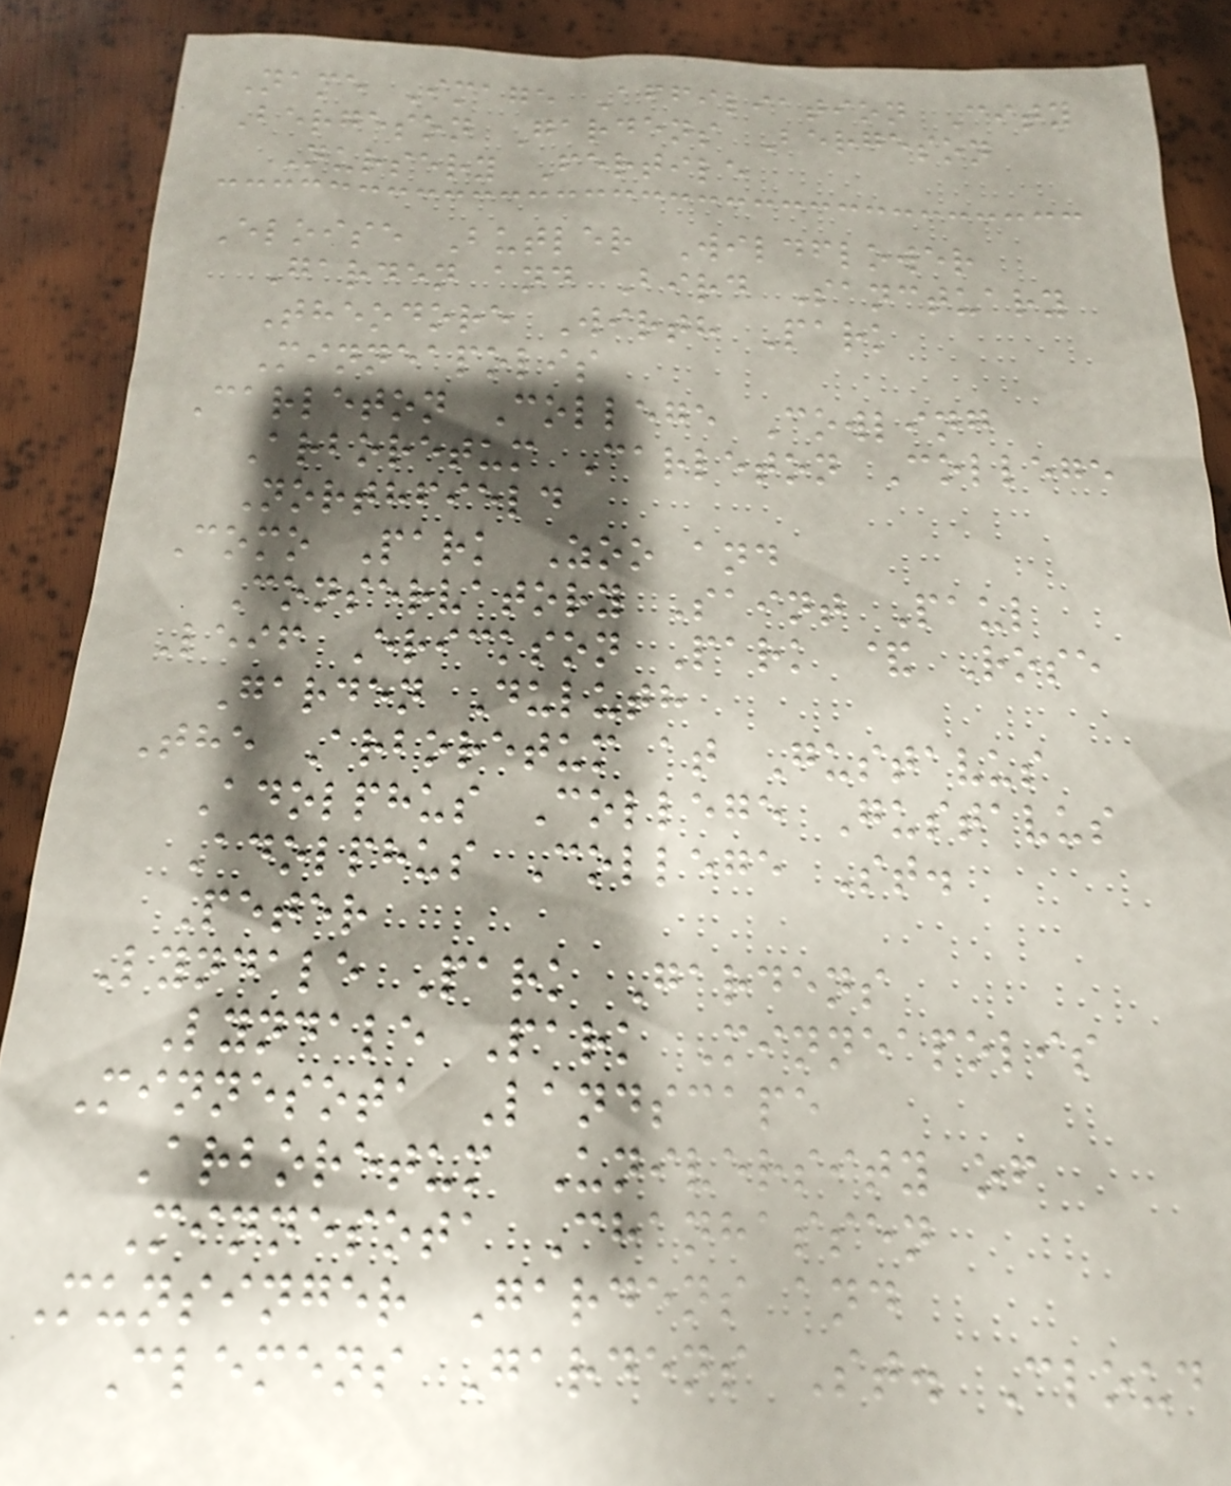Name Image Affiliation City
Bergeson Gardens Bergeson
Nursery Fertile
Eloise Butler Wildflower
Garden and Bird Sanctuary
Theodore Wirth Park
Minneapolis
Carleton College Cowling
Arboretum Carleton College
Northfield
Como Park Zoo and
Conservatory Saint Paul
Leif Erickson Park & Rose
Garden Duluth
The Arboretum at Gustavus
Adolphus College Gustavus
Adolphus College St.
Peter
Lyndale Park Gardens
Lyndale Park Minneapolis
Minnesota Landscape
Arboretum University of
Minnesota Chanhassen
Munsinger Gardens and
Clemens Gardens St. Cloud
